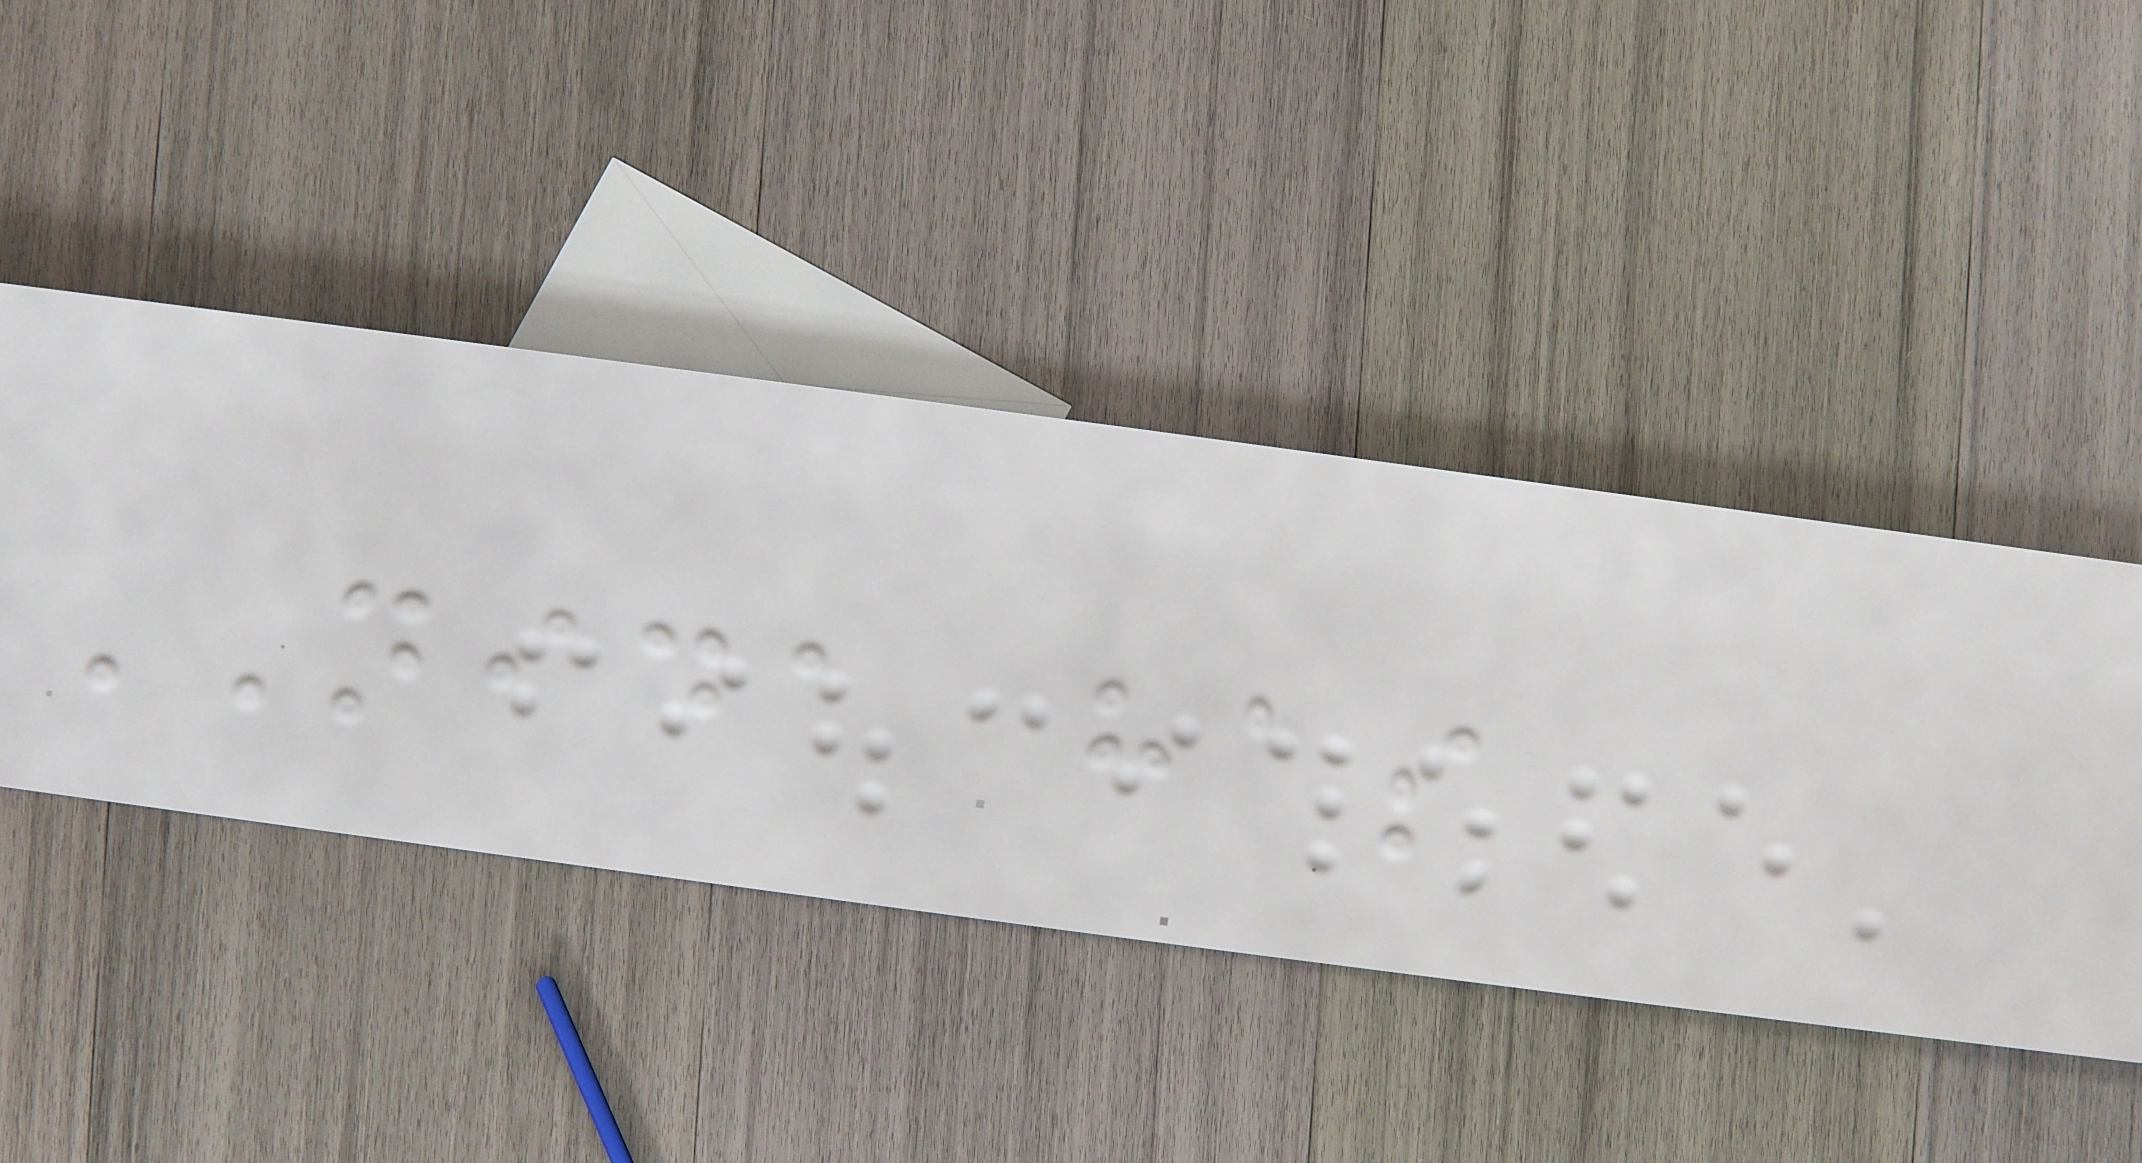NIDA has
